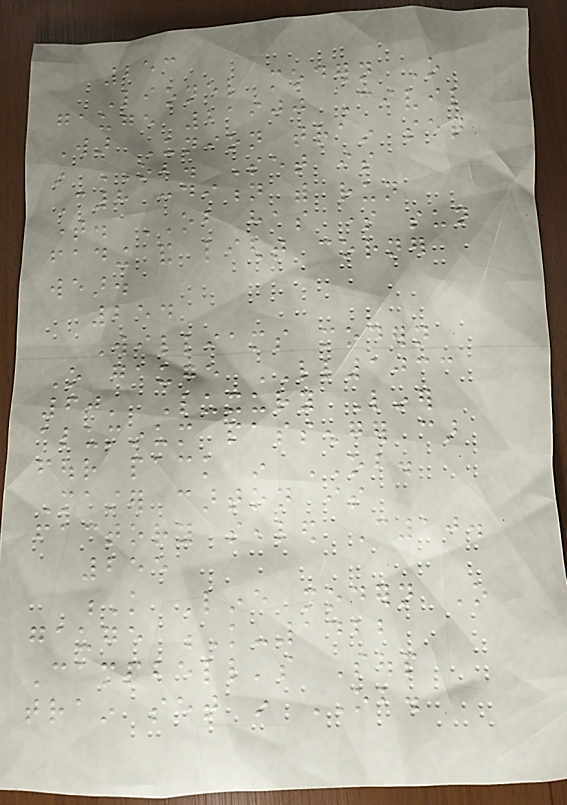253
Lionel modern O
gauge 21900 Civil
War Union train set
in OB. Set is
C8 condition with run
time. OB has some sun
fading and light corner
wear.
254
Williams modern
O gauge LL1033
60' Luxury Liner
aluminum passenger car
four pack in OB.
Master carton is
factory sealed C10.
255
K Line modern O
gauge K-1422
Campbell's Soup
train set in OB.
